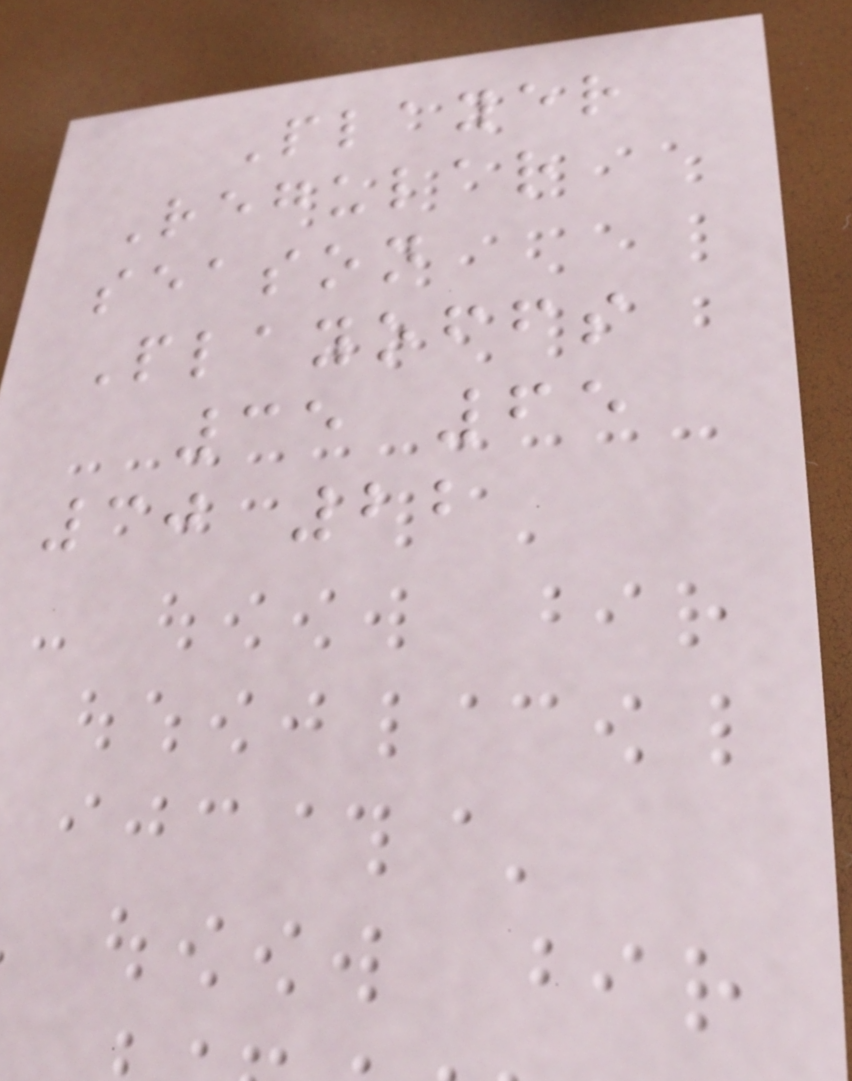Player
Regular
season
Playoffs
35 65
30 22
